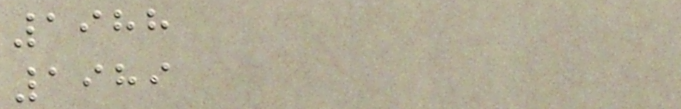1988
1989
